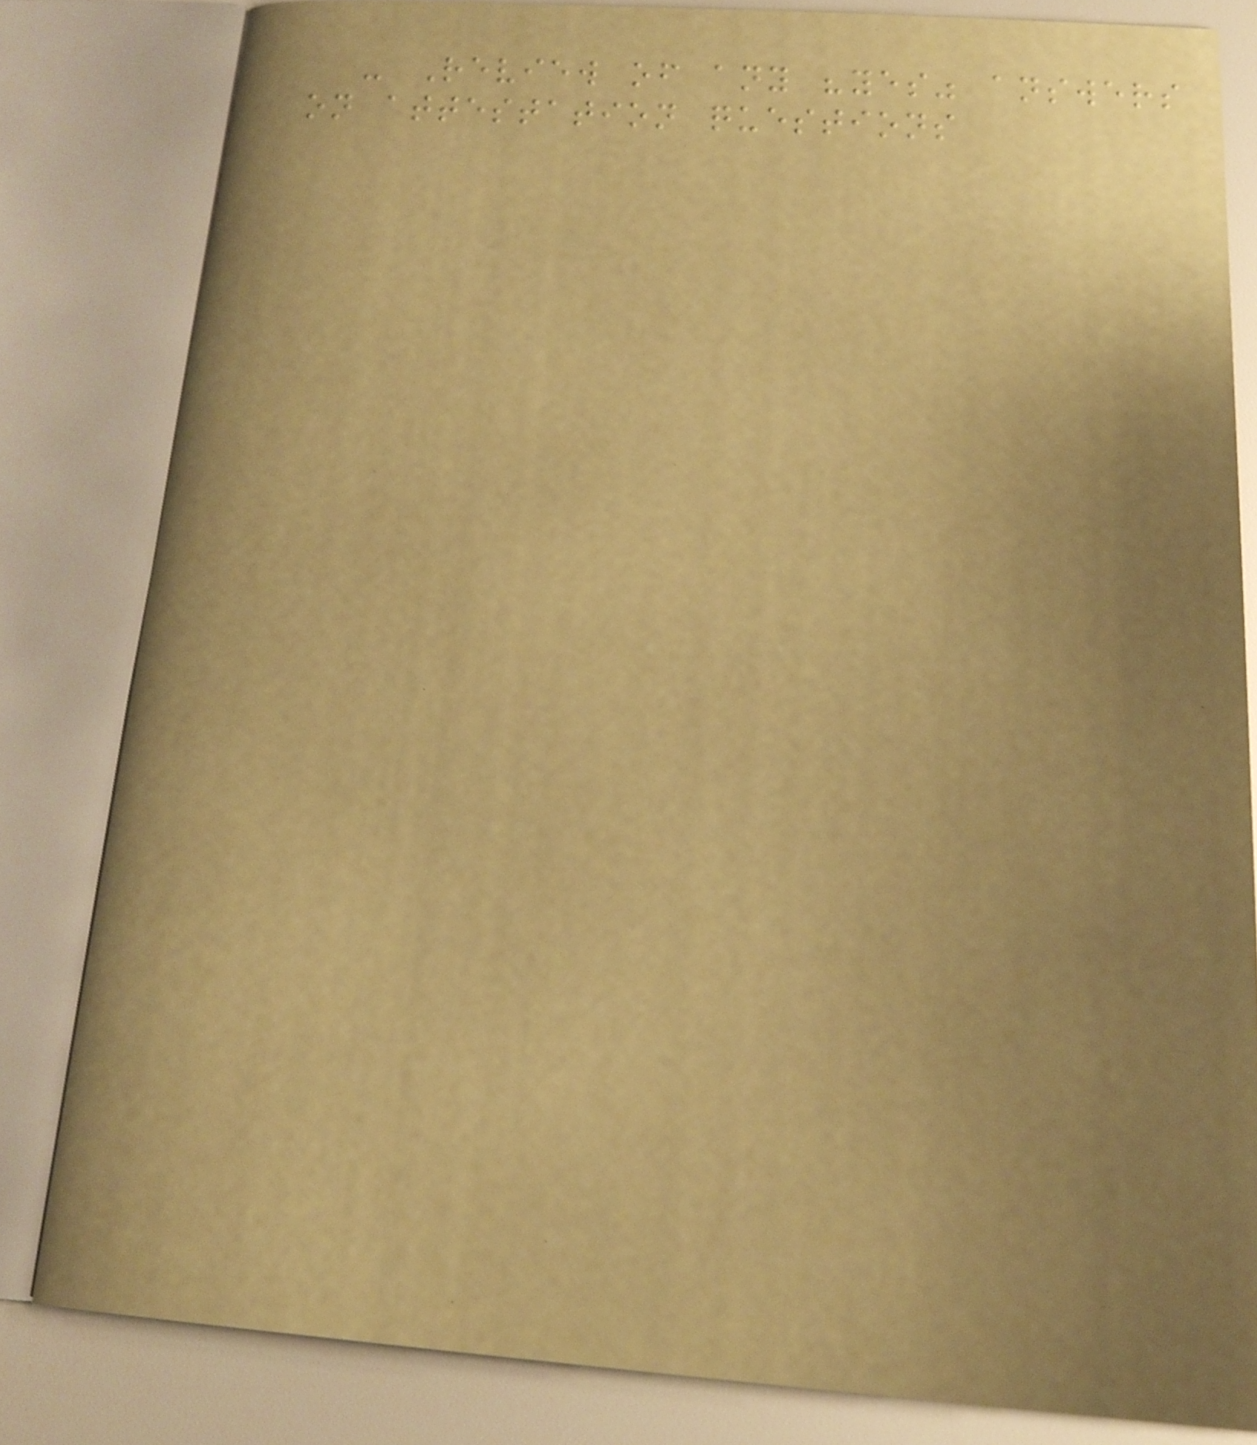- Review of any "yes" answers
on attestation questions
